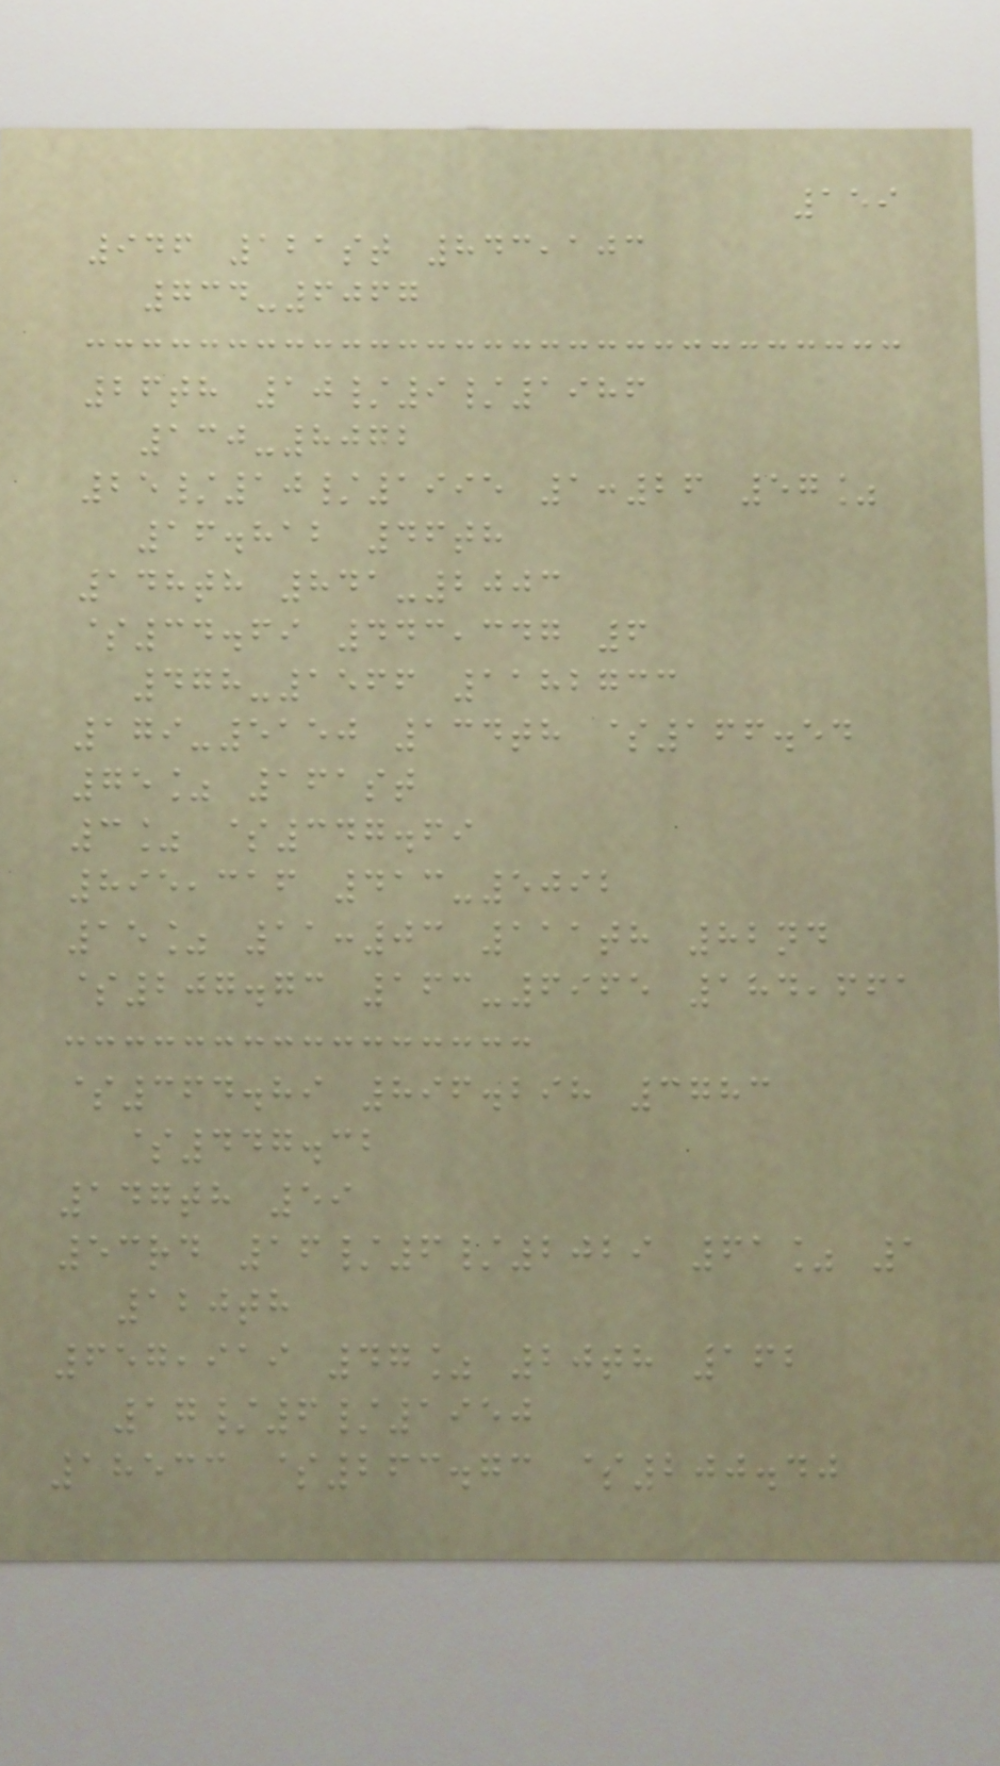159
946 121st 843,103
734-6067
26th 10/9/1986
130-8072
25/10/1995 1:26 57%
16.812 46th
148th 841-2003
$34.69 443,347 6
478-1566 1182733
179-5150 134th $166.54
75% 161st
3% $347.69
895,316 413-5092
15% 11:03 111th 82nd
$207.73 163-6965 184,661
$364.89 896.298 3783
$447.32
147th 59
53rd 16/6/2029 61% 1
120th
657,919 47% 20th 162
17/6/1950
18533 $263.73 $200.40
